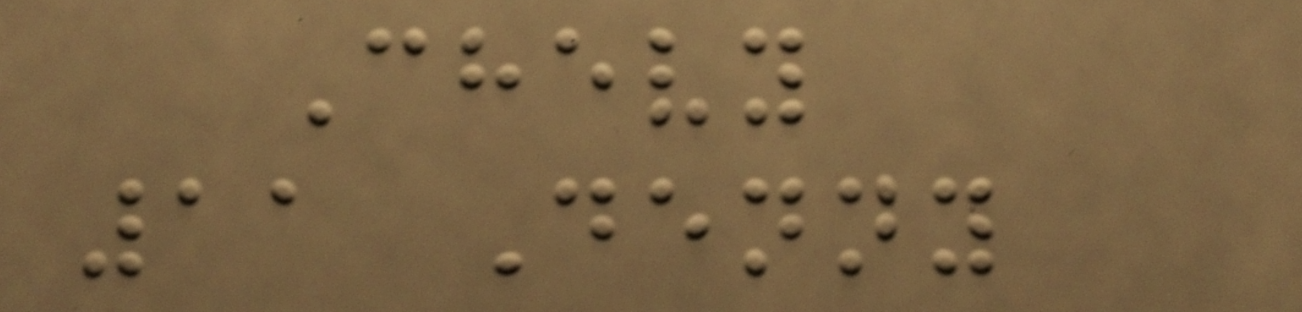Chevy
11 Denny
